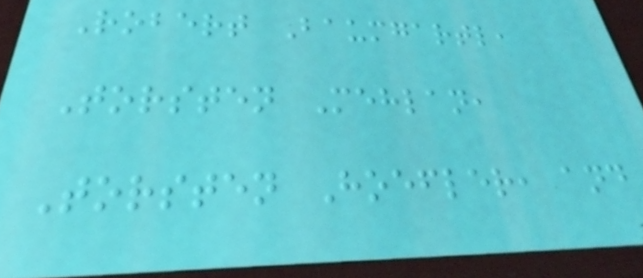Robert Baumgartl,
Torsten Mehlan,
Torsten Hoefler, and
